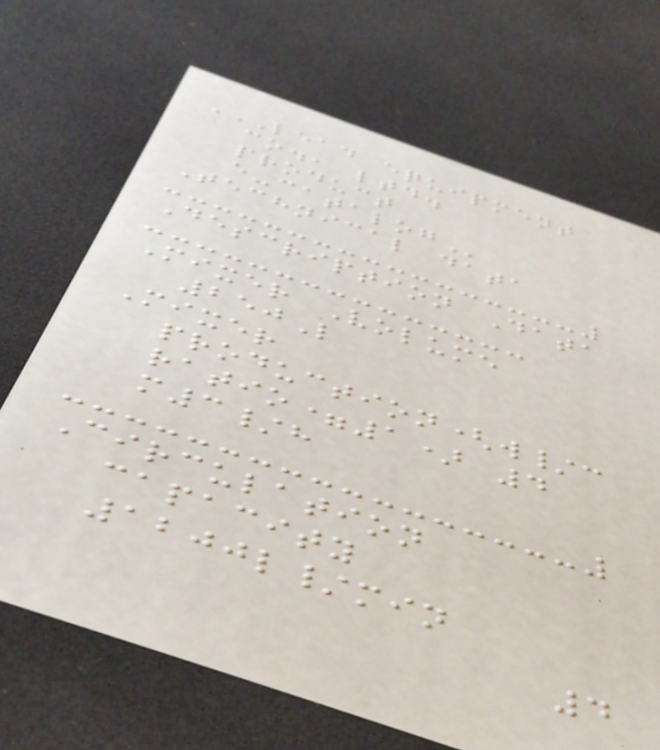LEAD EQUIPMENT
CO., LTD.
PRODUCT
E-CATALOG
Technical data
Description Data
Mixer Volume
250L
Mixer
production(w/c
ratio=1) 4
m3/h
Circulation
capacity
1200l/min
4
